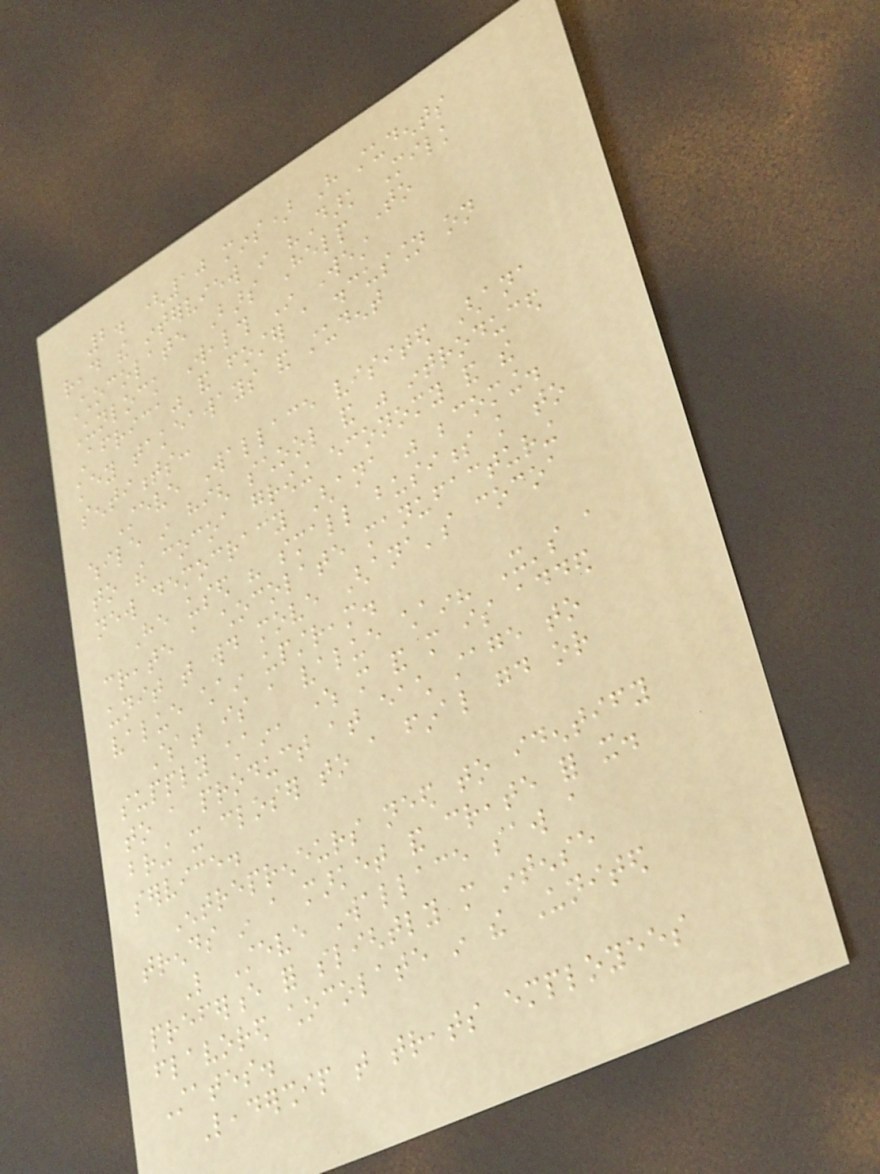2. (10 mins) Have students
read the interview in "Dark Milk
Chocolate Bars Help To
Unlock Wealth In West
Africa" and foster a discussion on
key takeaways and student
sentiments:
Steve Wallace visited Ghana
while in high school and was introduced
to the cocoa growing economy and the
new democracy Ghana was becoming.
He used his small business knowledge to
create a chocolate manufacturing
unit that would move Ghana's cocoa
value chain upstream.
What is a value chain? It's a
supply chain, where more and more is added
to a product at each stage to
bring it closer to a final good or
service.
Entrepreneurs need to identify
trends in a market and create for it.
Like Steve Wallace saw a
preference for slightly more intense
flavored chocolate in the United
States.
Leadership that treats employees
